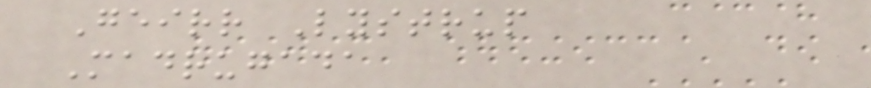Geirr Lystrup
Madrugada
